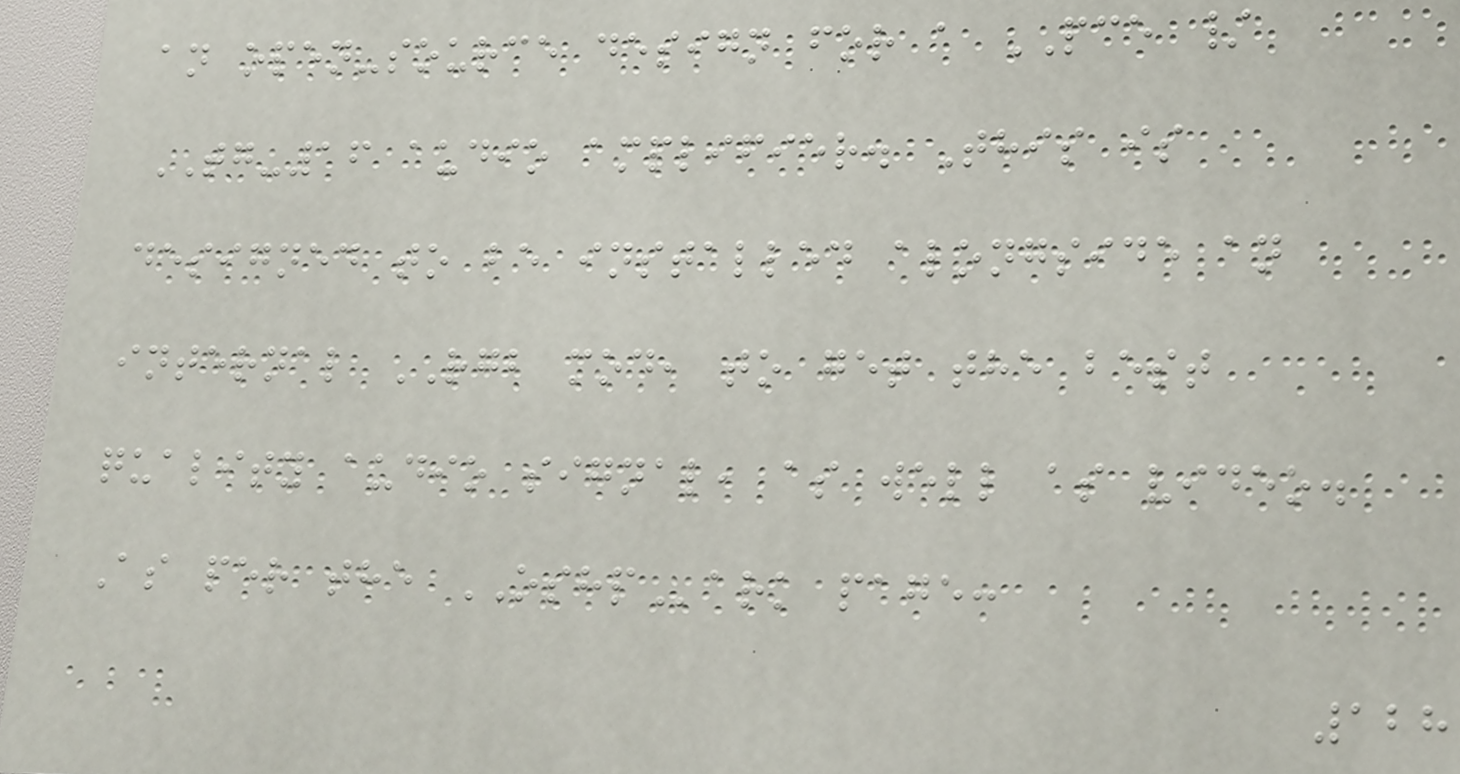an open-source design for a PCE /
TG-16 audio amplifier. This is
designed to be installed alongside an
internal RGB mod, to get the best
quality audio signal, as well as video.
As per the OSHPark page:
128
